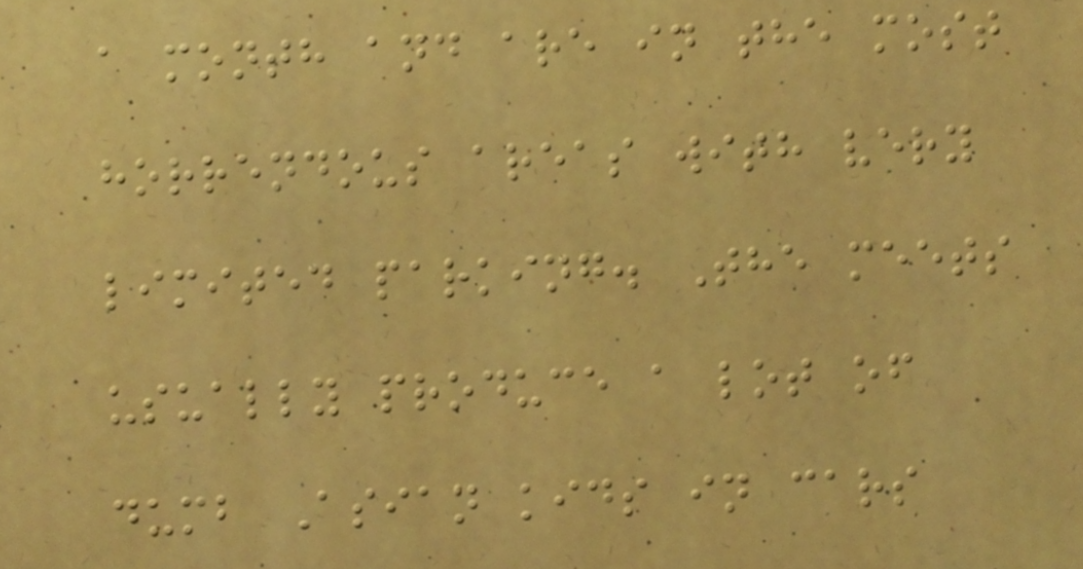a month and are in the most
horrendous areas with very
limited parking. The meets
usually produce a lot of
dumb Asian kids in cars
